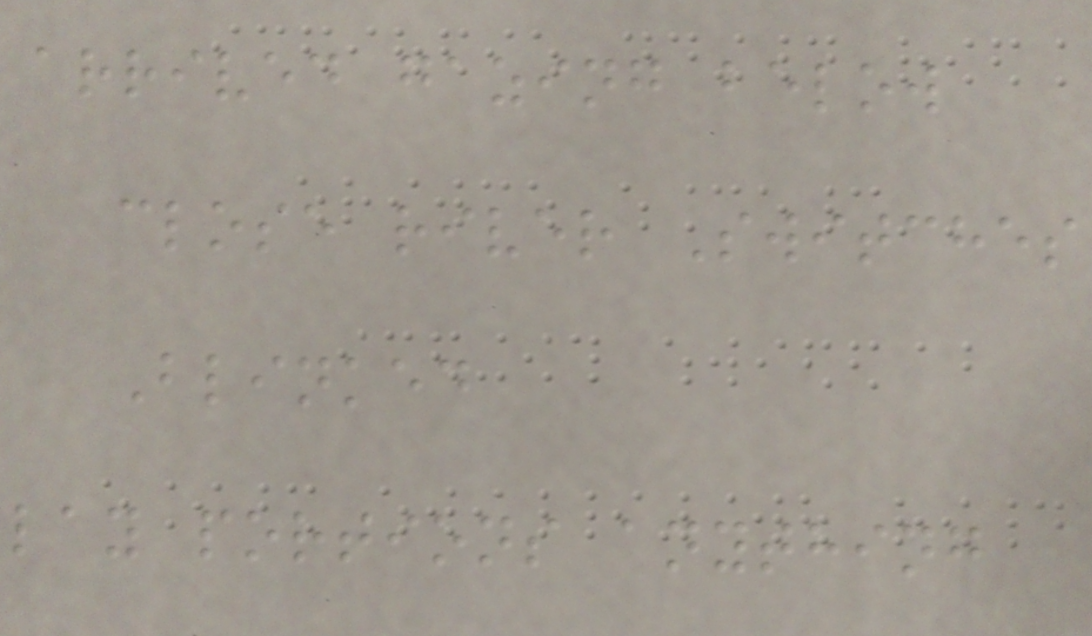arrived gazing below
close river Switches
Blinked
lay portions anything
